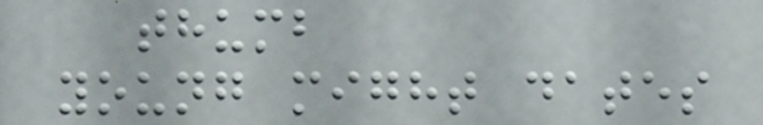thumb
young might dates
